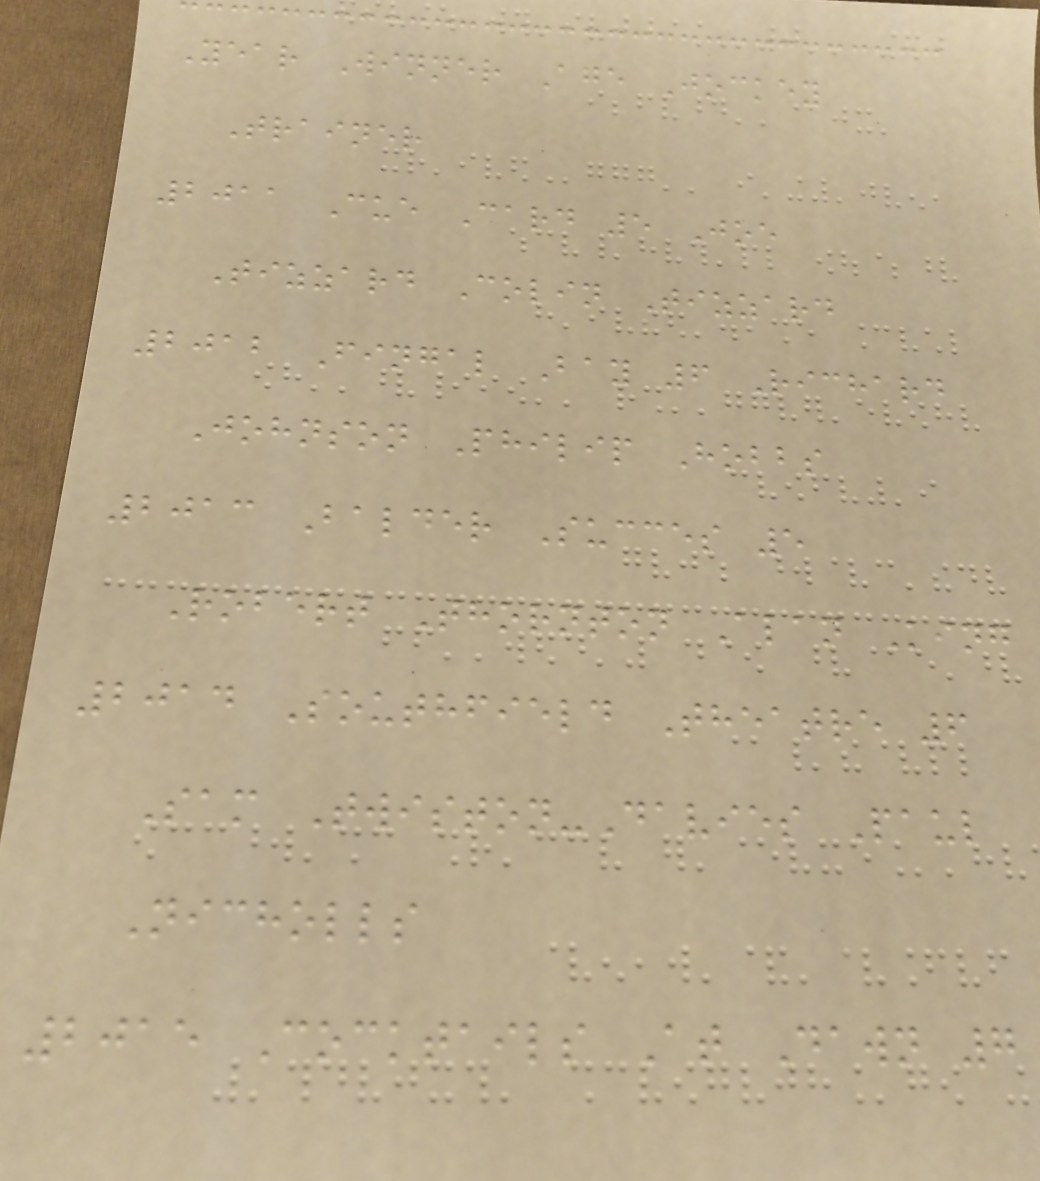Year Winner Age Jockey
Trainer
2011 Cue Card 5 Joe
Tizzard Colin Tizzard
2012 Fingal Bay 6 Richard
Johnson Philip Hobbs
2013 Balder Succes 5
Robert Thornton Alan King
2014 Southfield Theatre 6
Sam Twiston-Davies Paul
Nicholls
2015 Cocktails At Dawn 7
